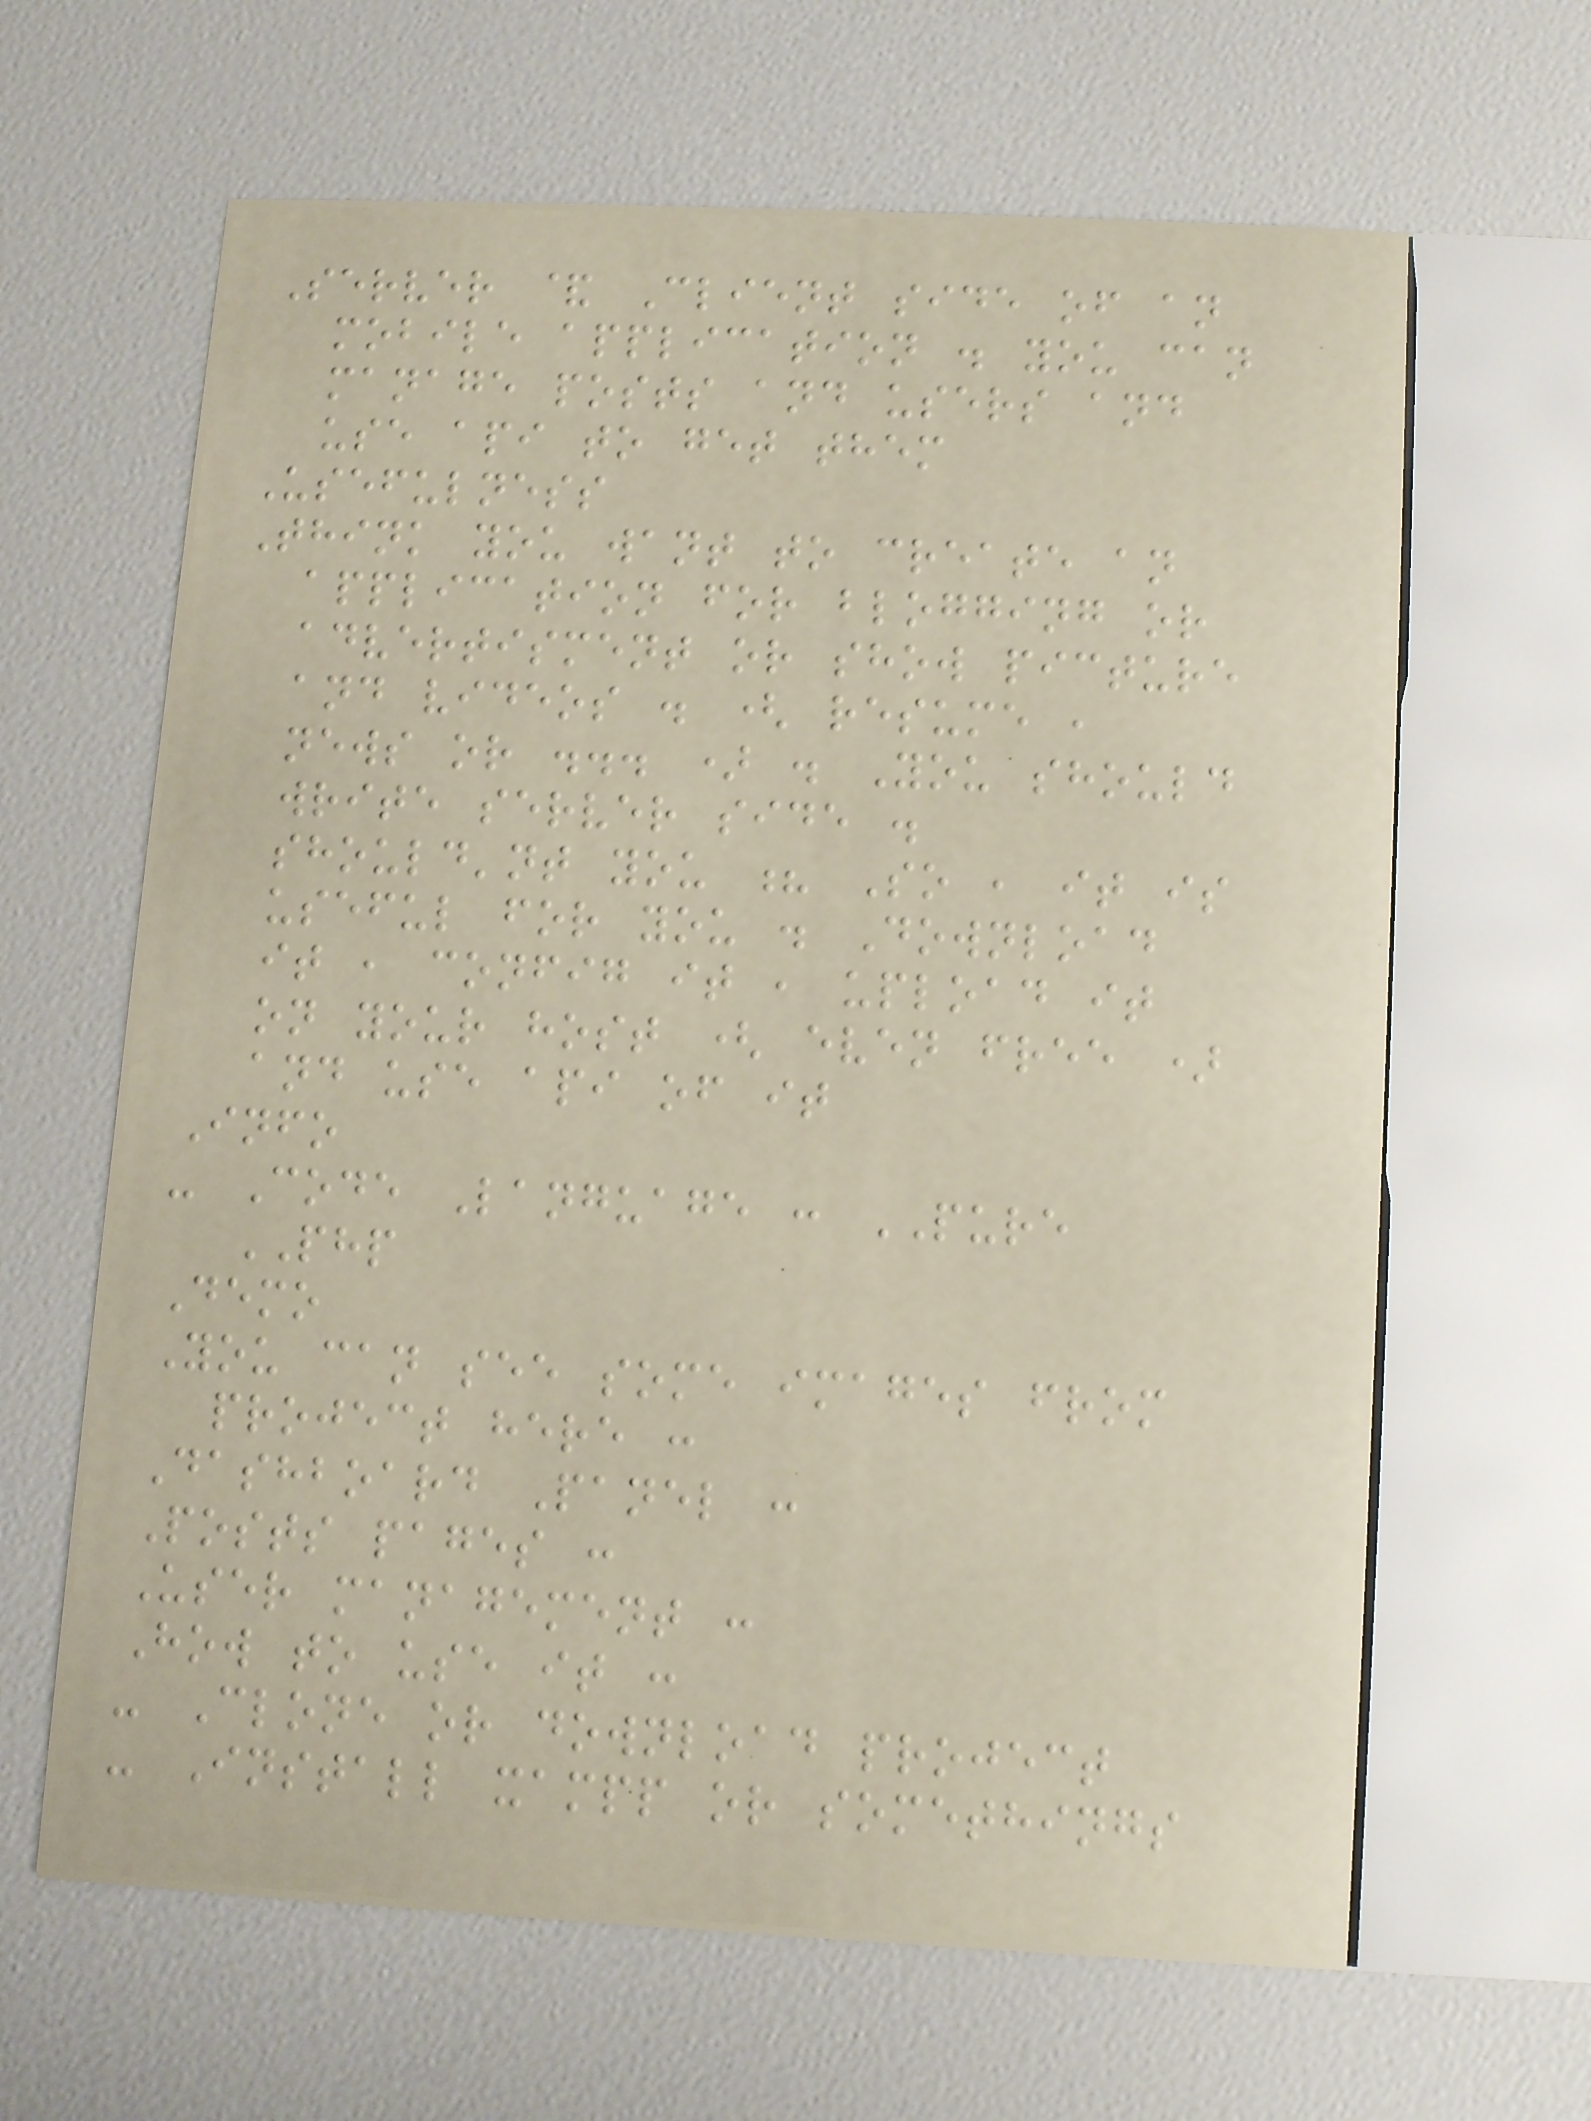Server & Client side of an
mobile application . you can
manage posts and users and
use api to get them
Usefulness
Think you want to create an
application for blogging or
advertisment or show picture
and videos . ( resume ,
news or ... ) . You should
write server side .
should'nt you ? So , it is
useful for you . Download
it , config it , upload it
on your host ( even free )
and use api of it
Info
- Code Language : PURE
PHP
Demo
You can see some images from
project here :
Dashboard Panel :
Posts pages :
User management :
How to use it :
- Clone or download project
- Install xampp or somethings
